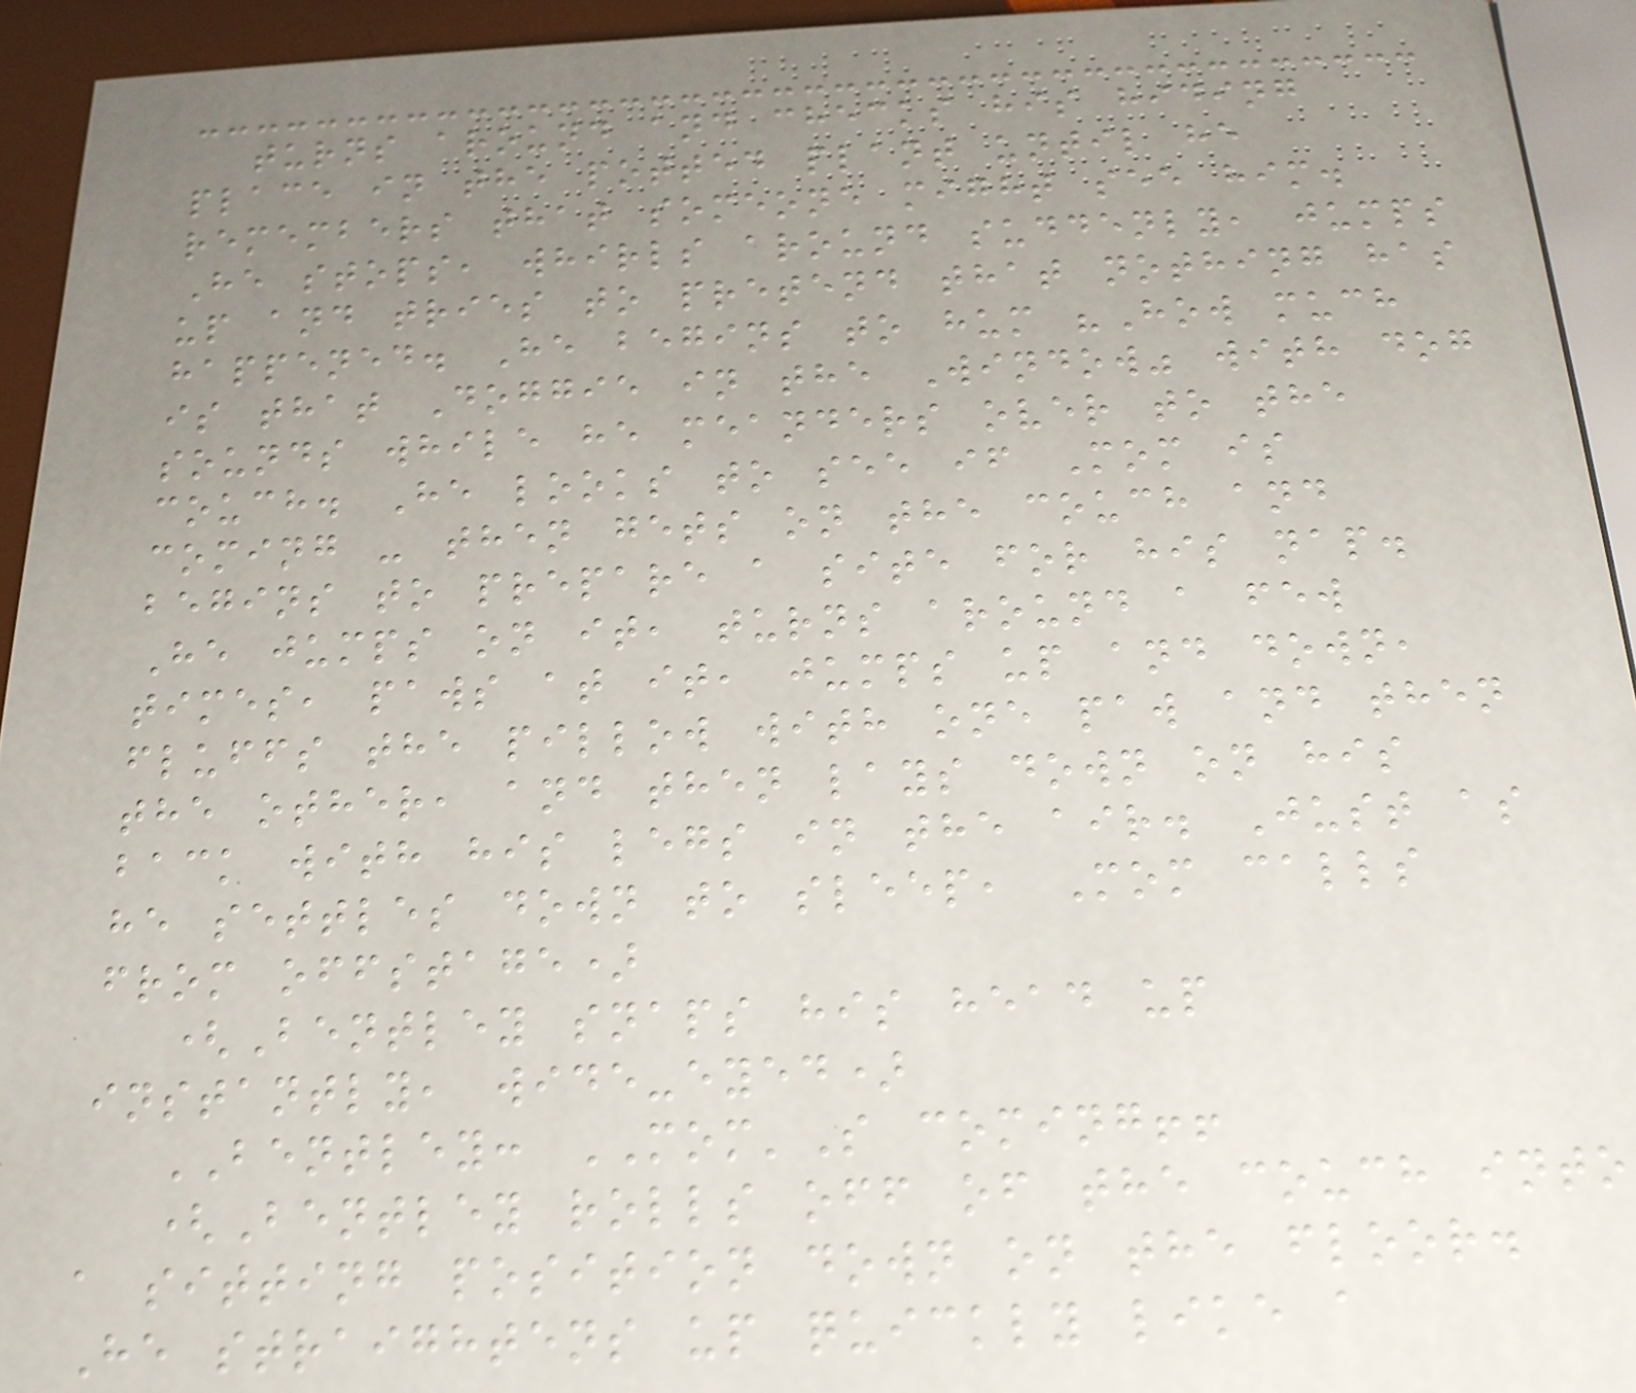turns around and checks his hiding
place in the potted plant until he
remembers that someone might see him.
He stops, whirls around suddenly, jumps
up and tries to pretend that nothing has
happened. He begins to hum "How much
is that Doggie in the Window" with dog
sounds while he meanders over to the
couch. He looks to see if Mom is
coming - then gets on the couch and
begins to prepare a site for his nap.
He jumps on it, turns around a few
times, paws at it, jumps up and down,
fluffs the pillow with one paw and then
the other, and then lays down on his
back with his legs in the air. Just as
he settles down to sleep, Mom calls
from offstage)
(Bentley snaps his head up
instantly, wide-eyed)
BENTLEY: MOM'S coming!!
(Bentley rolls off of the couch into
a sitting position down on the floor.
He straightens up quickly like a
